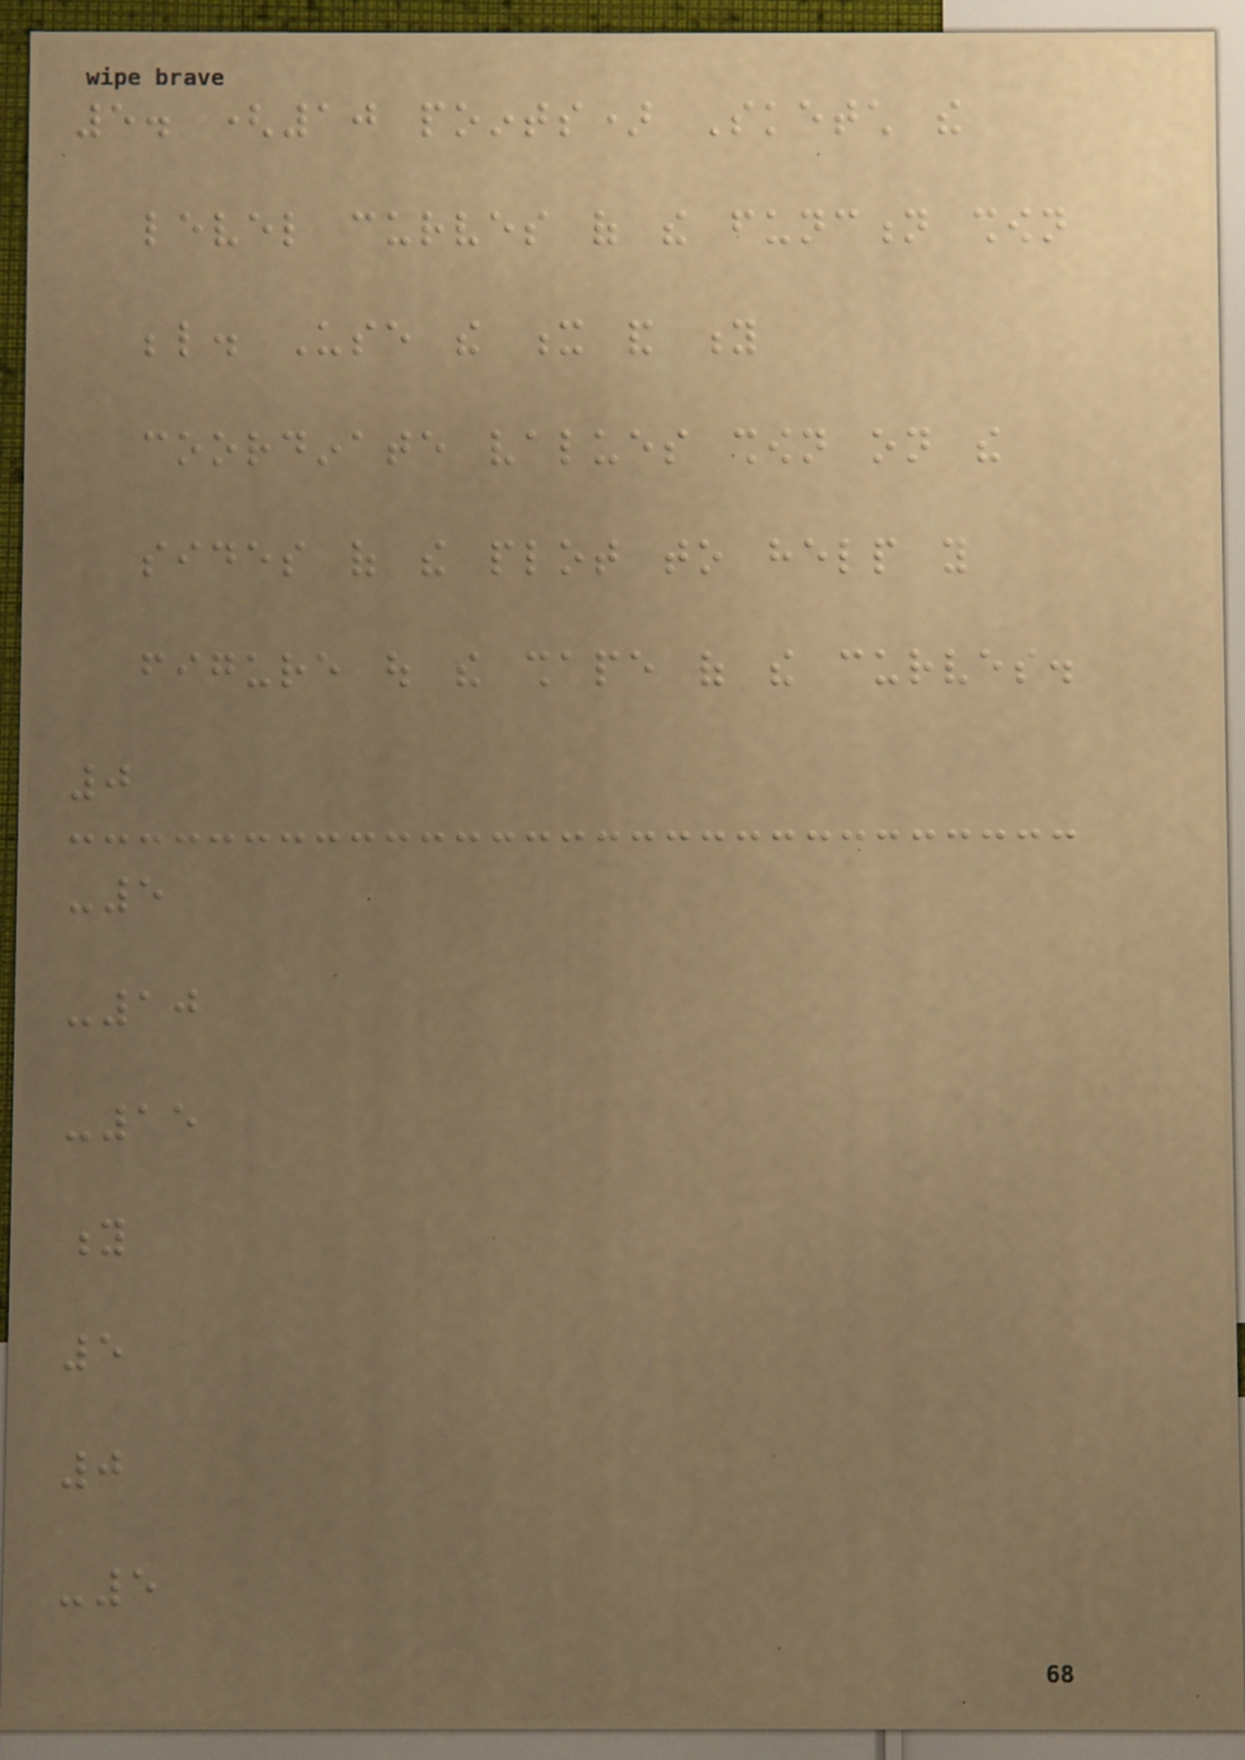5. (10 points) Sketch the
level curves of the function shown
below. Use the x and y
coordinate values shown on the
sides of the plot to help you
figure out the shape of the curves.
0
-5
-10
-15
y
5
0
-5
